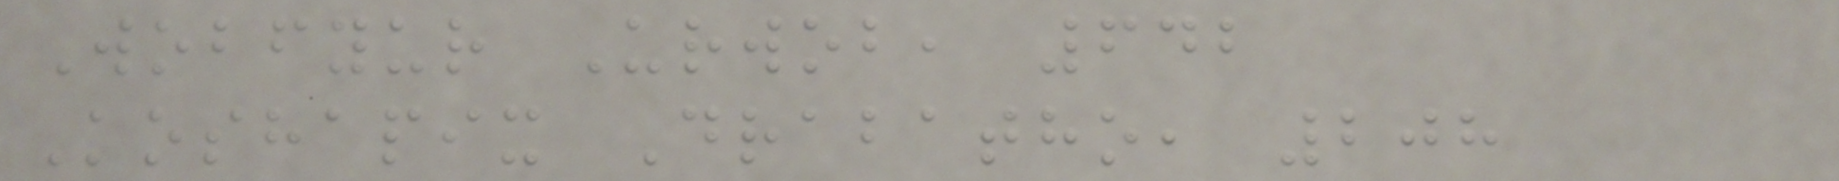Wobfyur Urwob, 642
Koshapix Drabatho, 208
